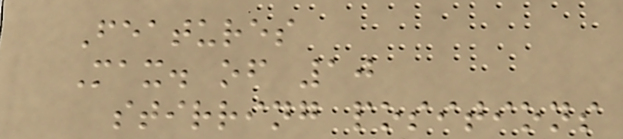Features
Max. of 10
stirring positions
